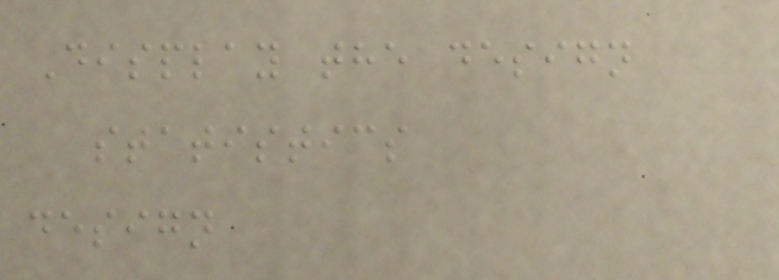Display the design
statistics
design
